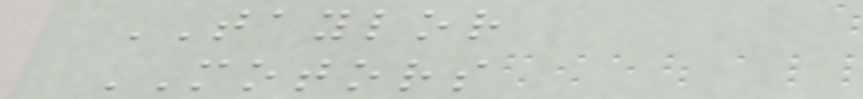TAYLOR
MOTORS
